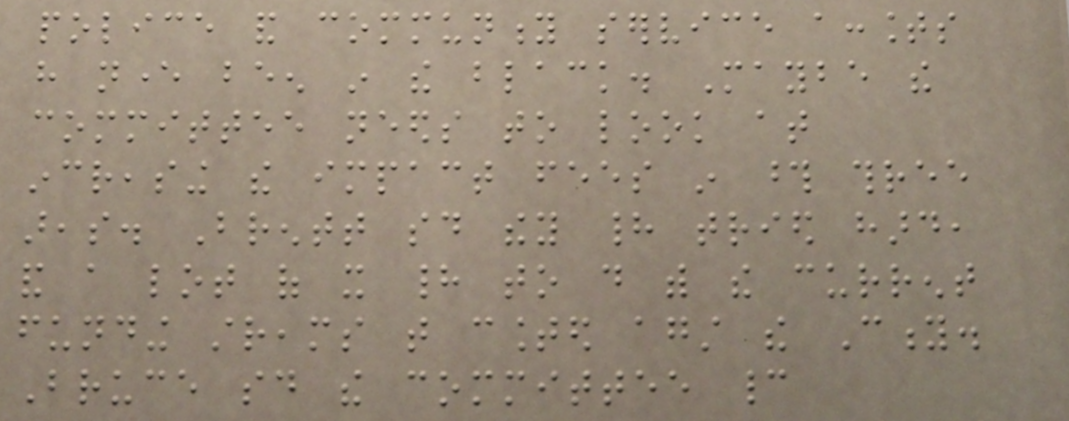police and community service accounts
have never been in the black. Maybe the
committee needs to look at
increasing the impact fees in those three
areas. Brentt said they had tried hard,
and a lot of it had to do with the current
funding streams that counted against the City.
Bruce said the committee cannot
